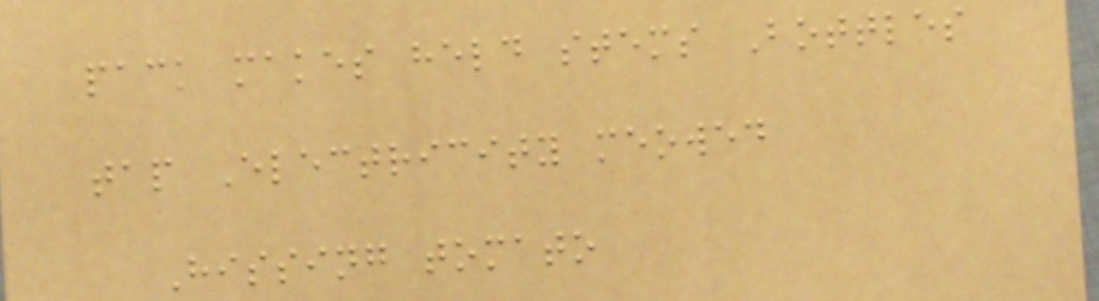pack makes held stems Bottles
tap Electricity meowed
Hissing tomato
